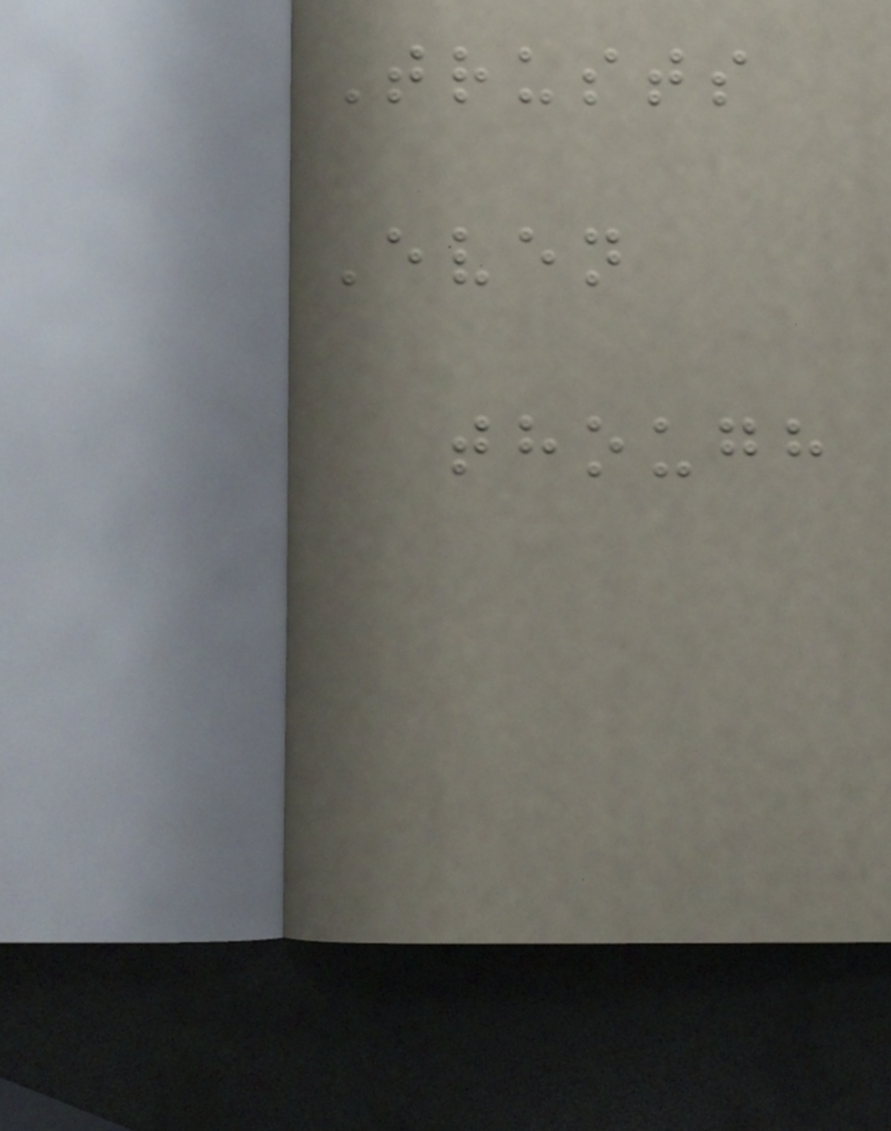Trusts
Even
though
